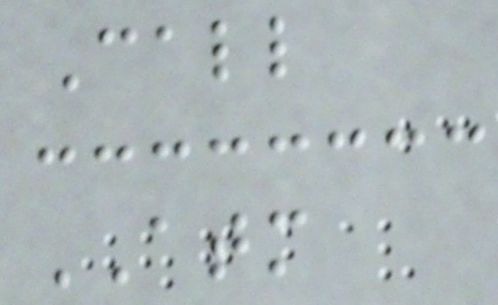Call
ATM
